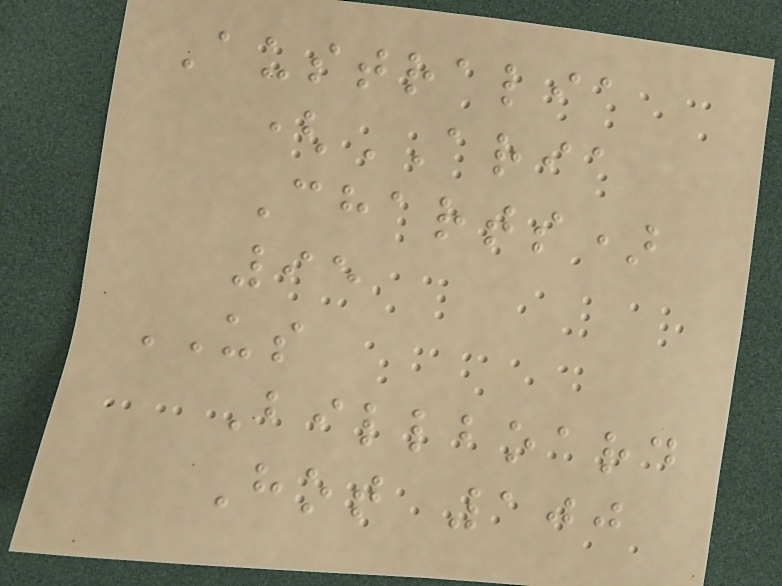Australia
(ARIA
Charts)
95
US
Billboard
Hot 100
